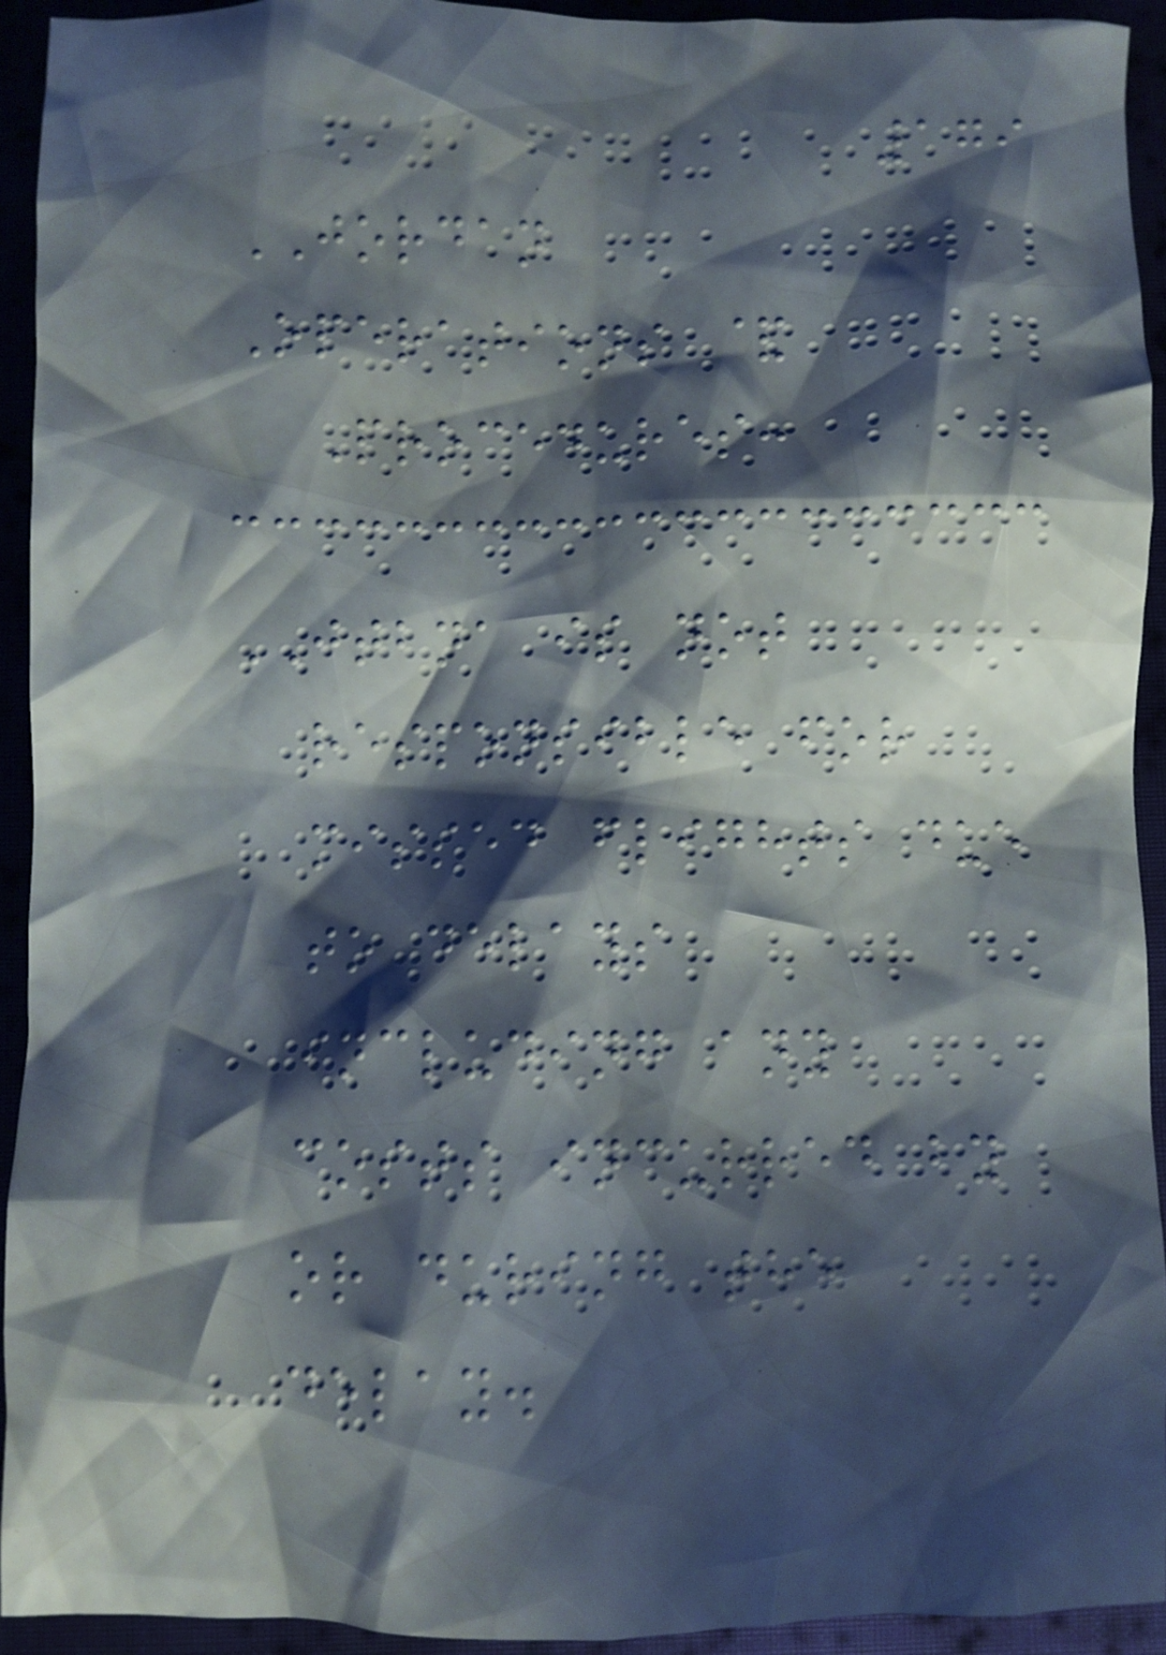179
JORDAN
Operations &
Procedures:
JTBNA is not
responsible for
missed flights due
to delays
including any
costs incurred by
or during the
delay.
